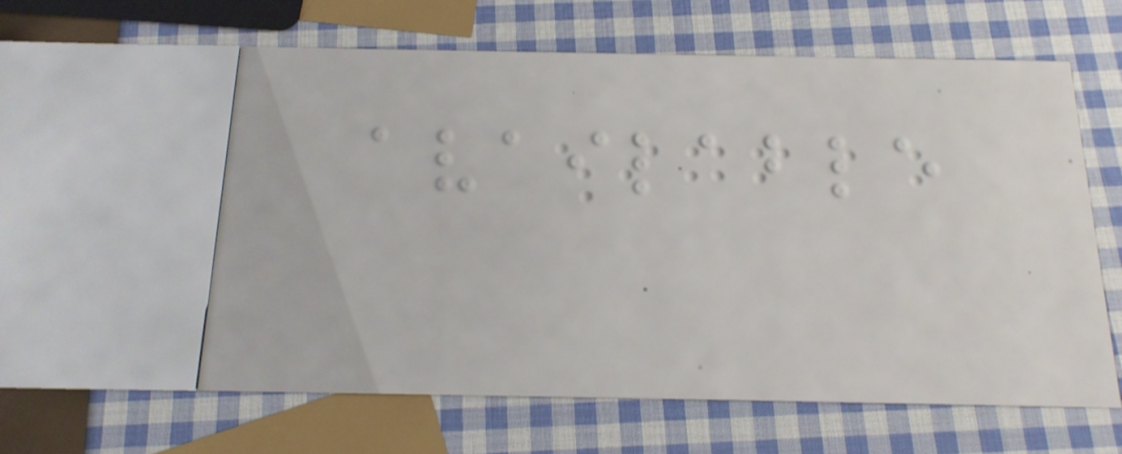available
